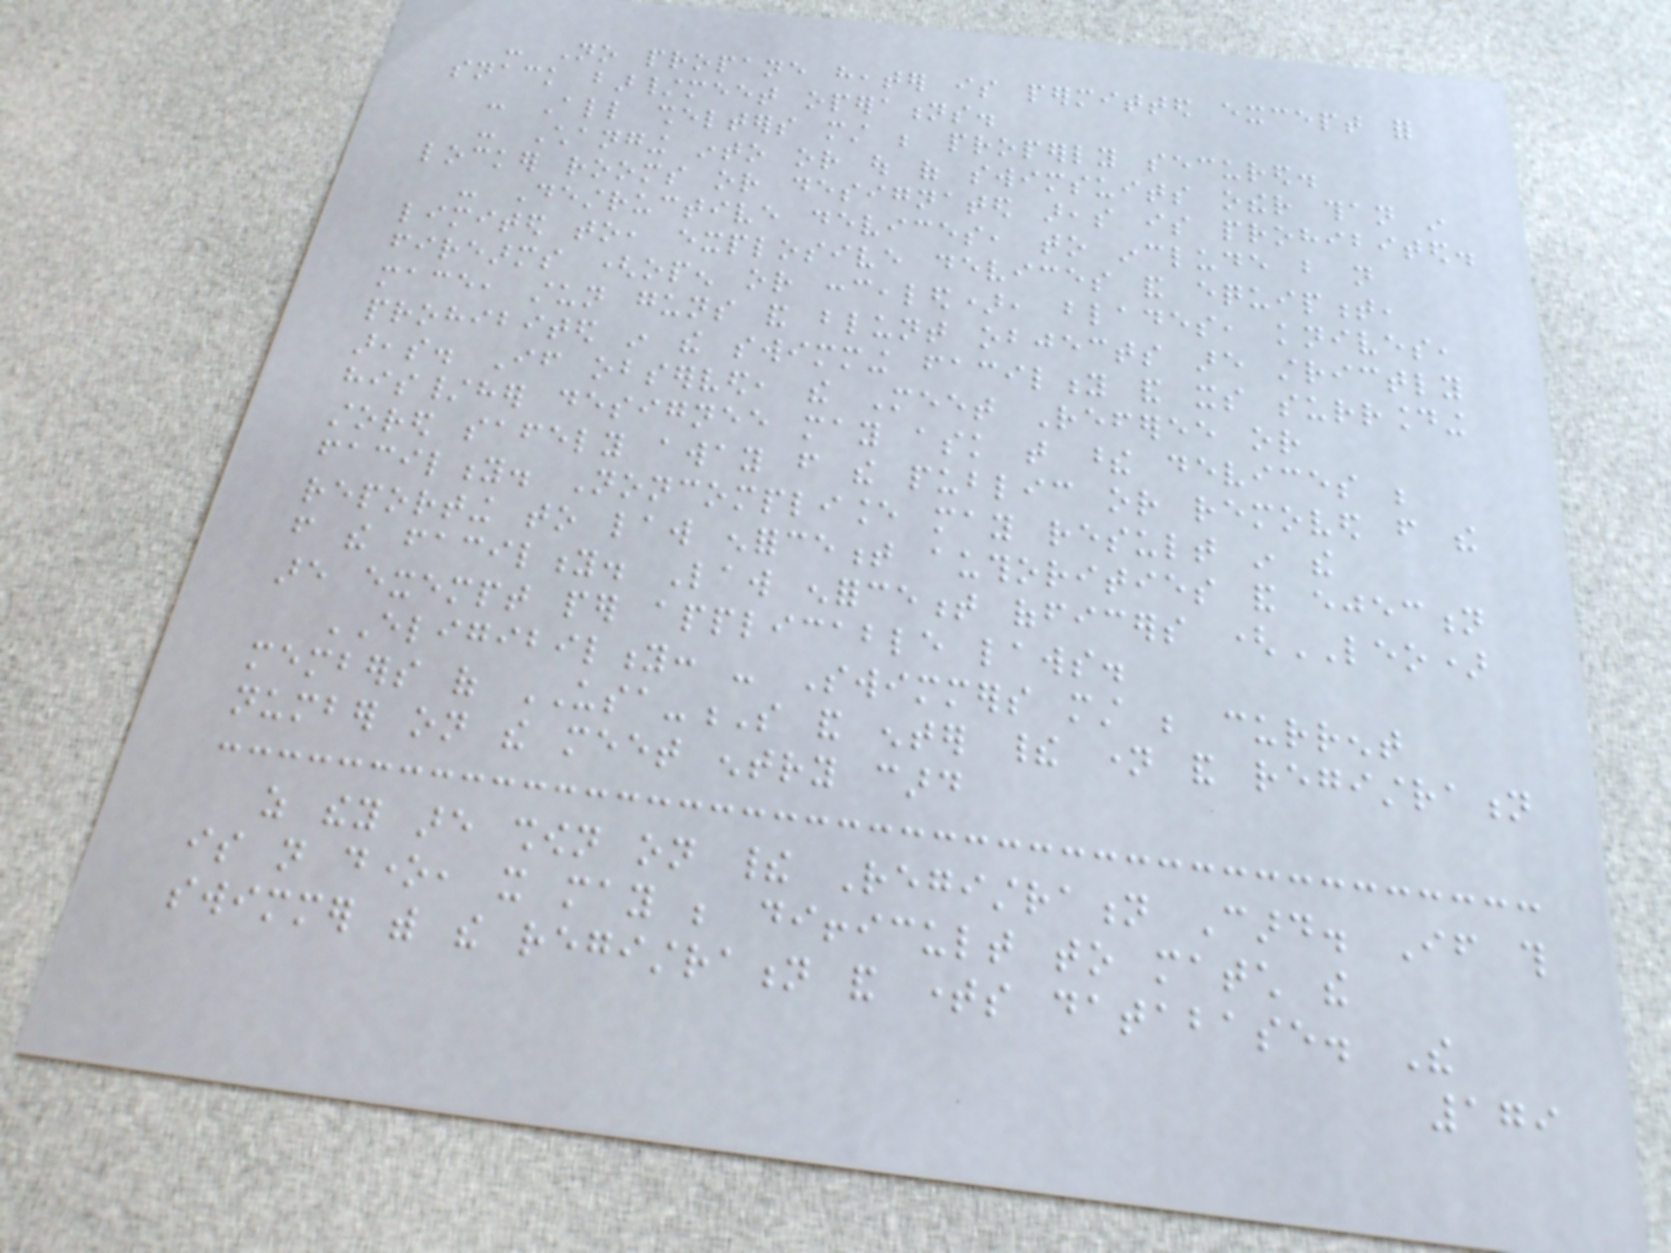- No propane heater is permitted except for
snack bar/meet operations.
- All shelters must be properly secured.
- Changing into or out of swimsuits other than in
locker rooms or designated areas is prohibited.
- Destructive devices, to include but not
limited to, explosive devices and equipment,
firearms (open or concealed), blades, knives,
mace, stun guns and blunt objects are strictly
prohibited in the swimming facility and its surrounding
areas. If observed, the Meet Referee or
his/her designee may ask that these devices be
stored safely away from the public or removed from the
facility. Noncompliance may result in the
reporting to law enforcement authorities and ejection
from the facility. Law enforcement officers (LEO)
are exempt per applicable laws.
ELIGIBILITY: - Swimmers must be current
members of USA-S and enter their name and registration
number on the meet entry card
as they are shown on their Registration Card. If this
is not done, it may be difficult to match the
swimmer with the registration and times database. The
179
